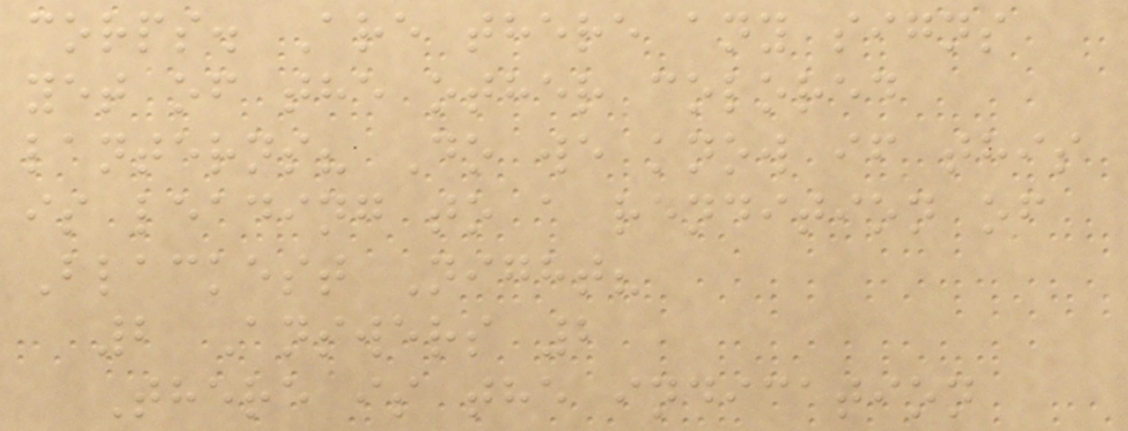corps. Are there any signs
yet of the other colored
lanterns? Do we know if this
is leading to a rendition of
Blackest Night?
2 Answers 2
There is the indication
